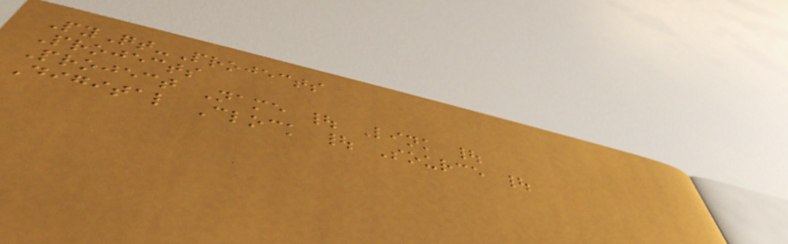PyQt-Projects
Projects
Project Name | Link |
Digital Clock | Source |
